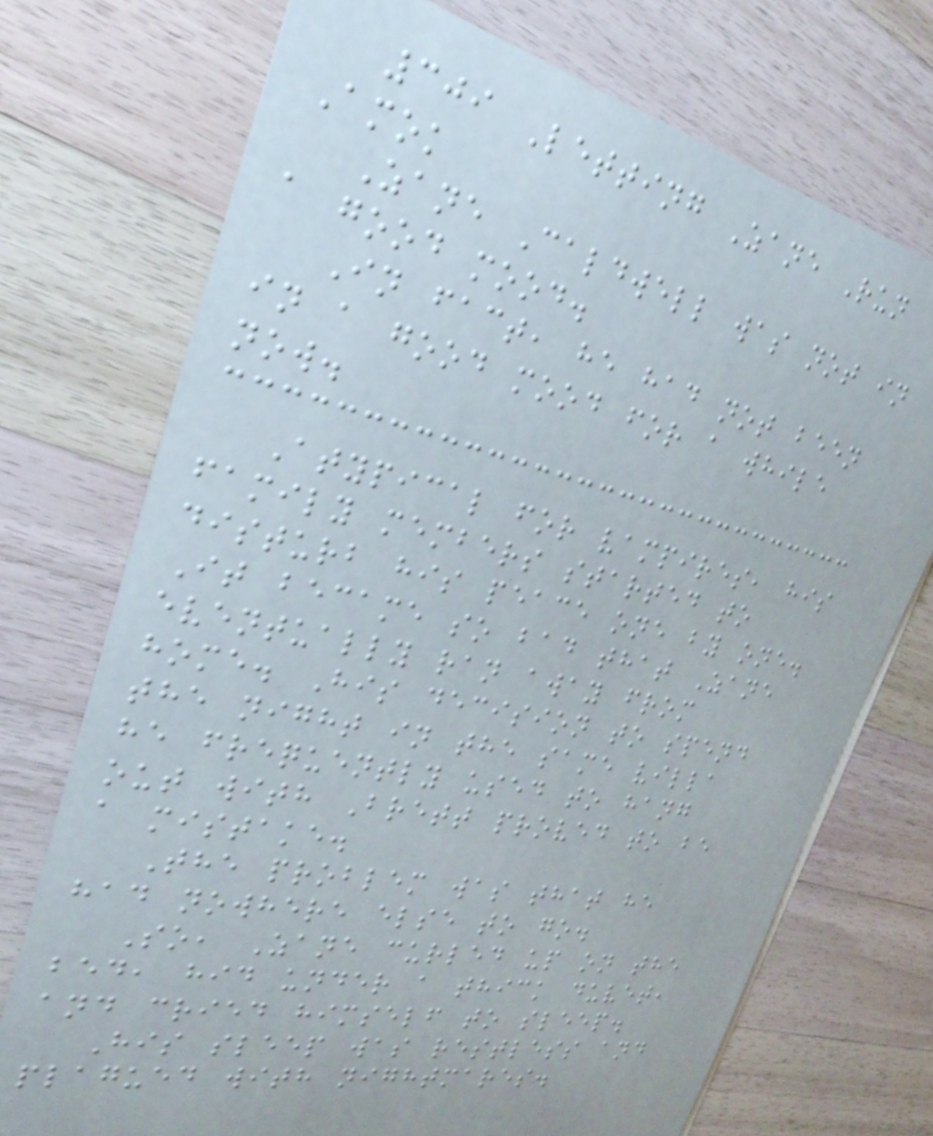309 Letting Zane Run
Amok
Zane Caldwell was not in
a good mood.
In fact, he had not been
in a good mood for a while
now.
Atypical for vampires, his
family members started to
disturb his peace one by one.
It became so bad that Zane
eventually ran away from
home. His decision to spend
the night in the same villa
he frequently used to hang
out with Brett proved to be
a mistake.
The problem was that he
had nowhere else to go.
So, Zane curled up on the
bed, hid under a thick duvet,
and cried himself to sleep.
His sleep was restless and
plagued with nightmares.
